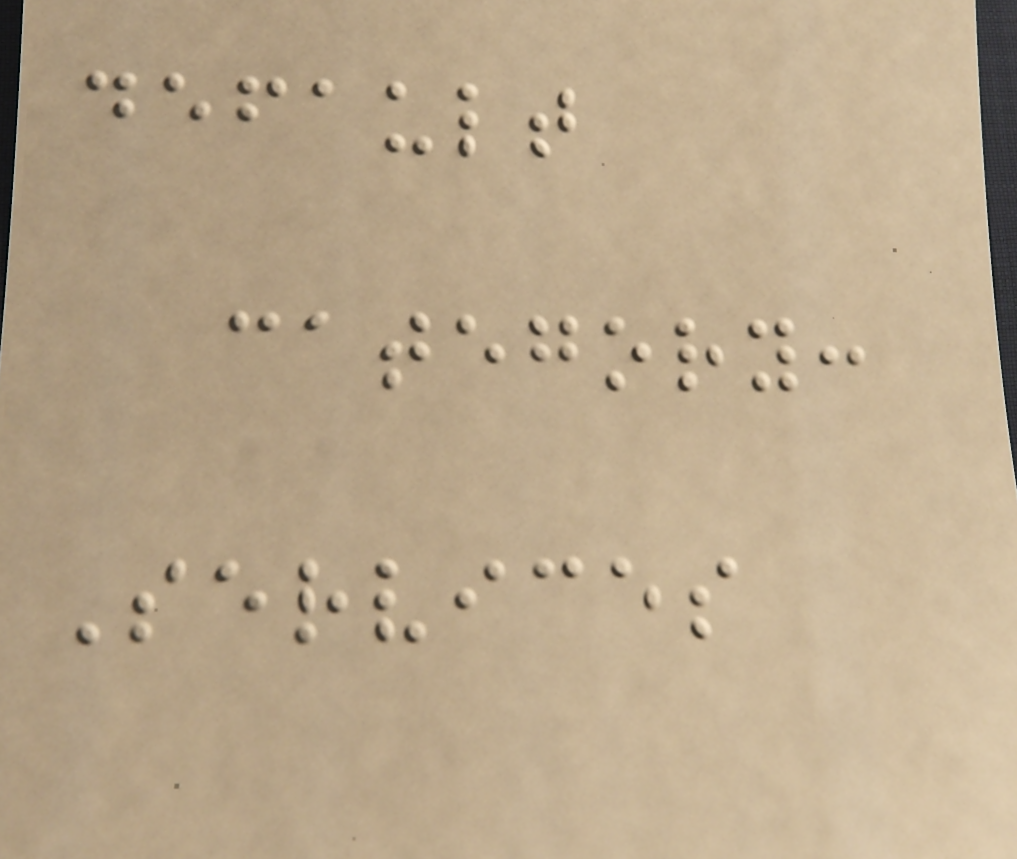default
category:
Services
